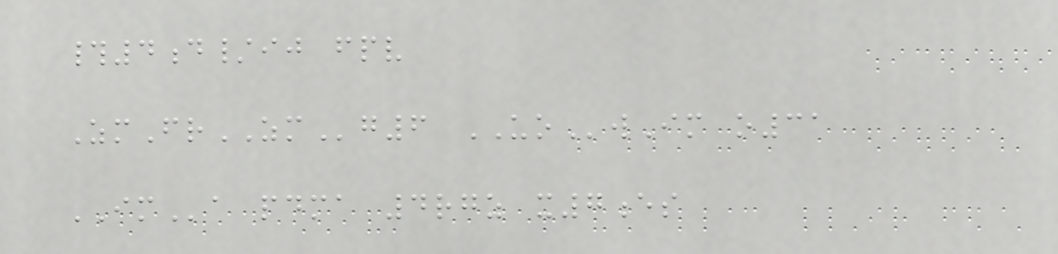#4d/ij fpv
ZmFrZMg6 UOwIm o31
IMa pdma 4rgz x7es
